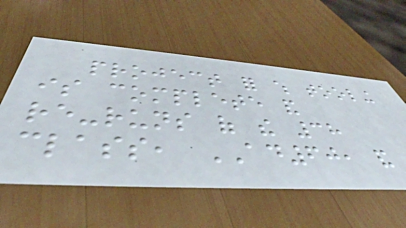project for which tooling
is complete and
re-runs of the 38
class, AD60, and
